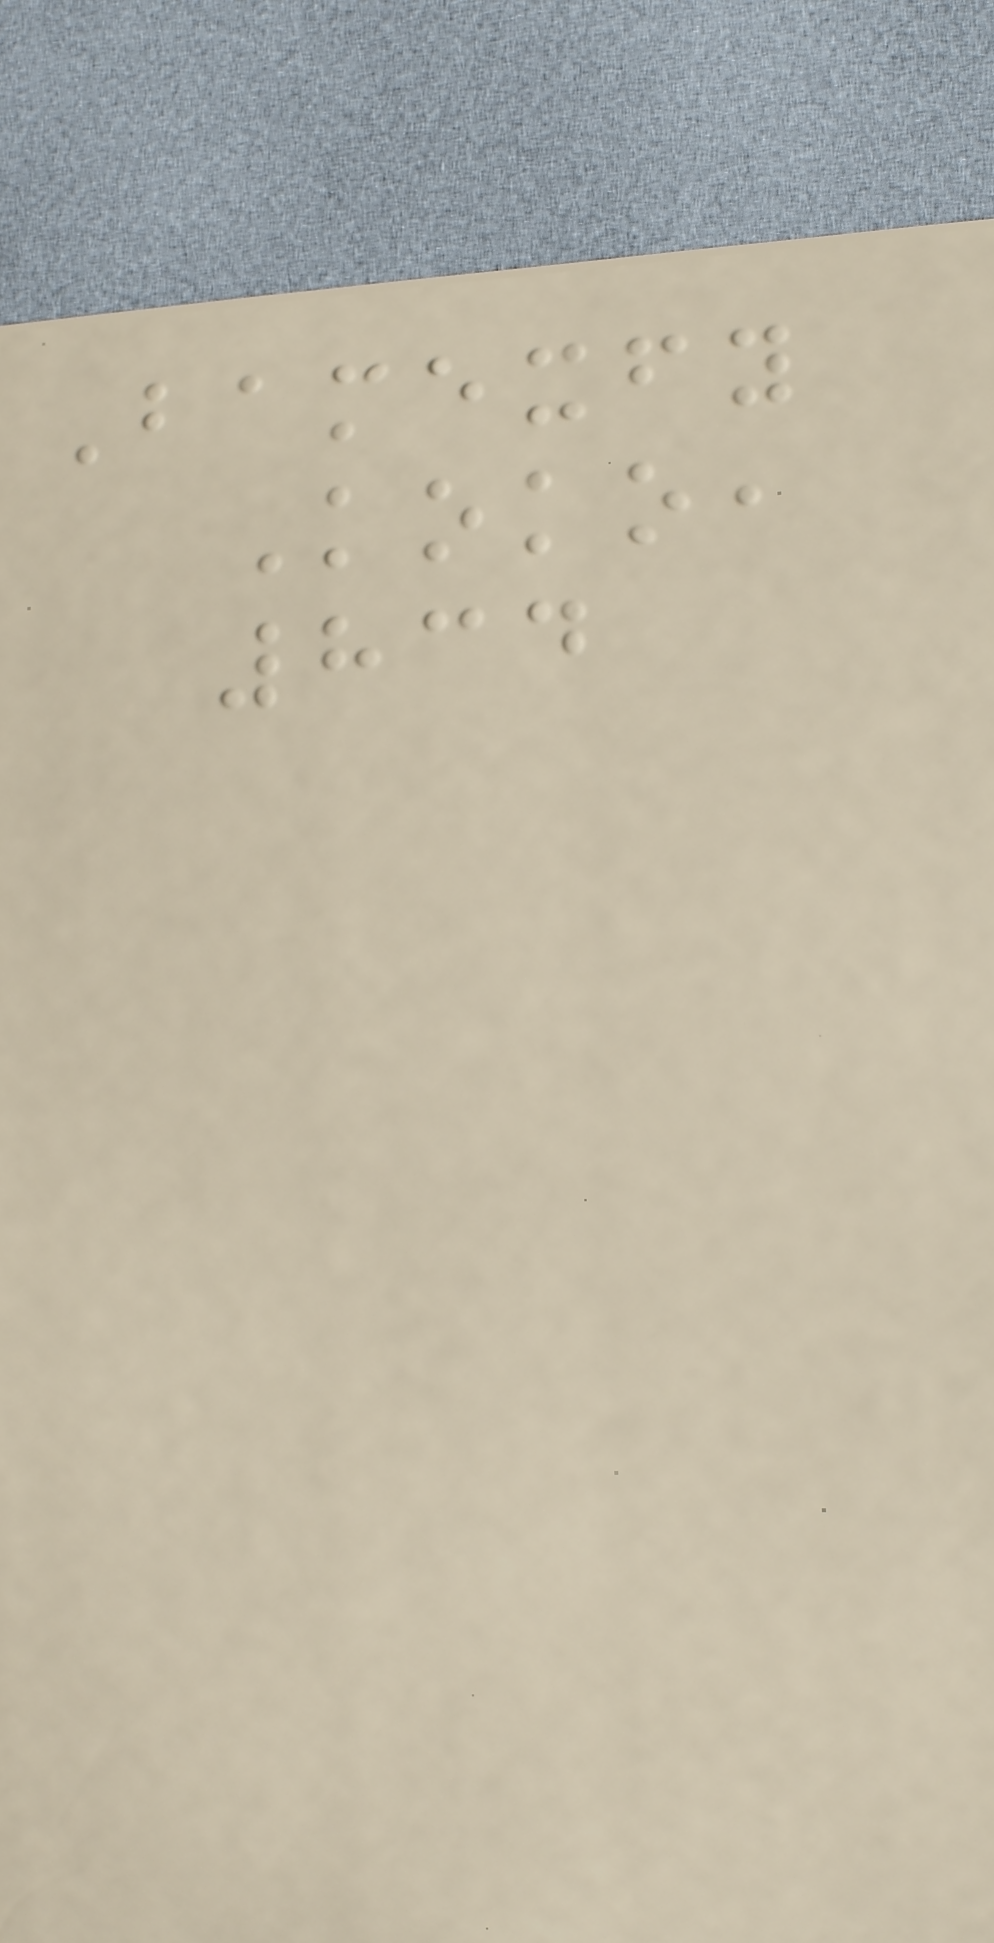Bamexfy
Koko,
834
